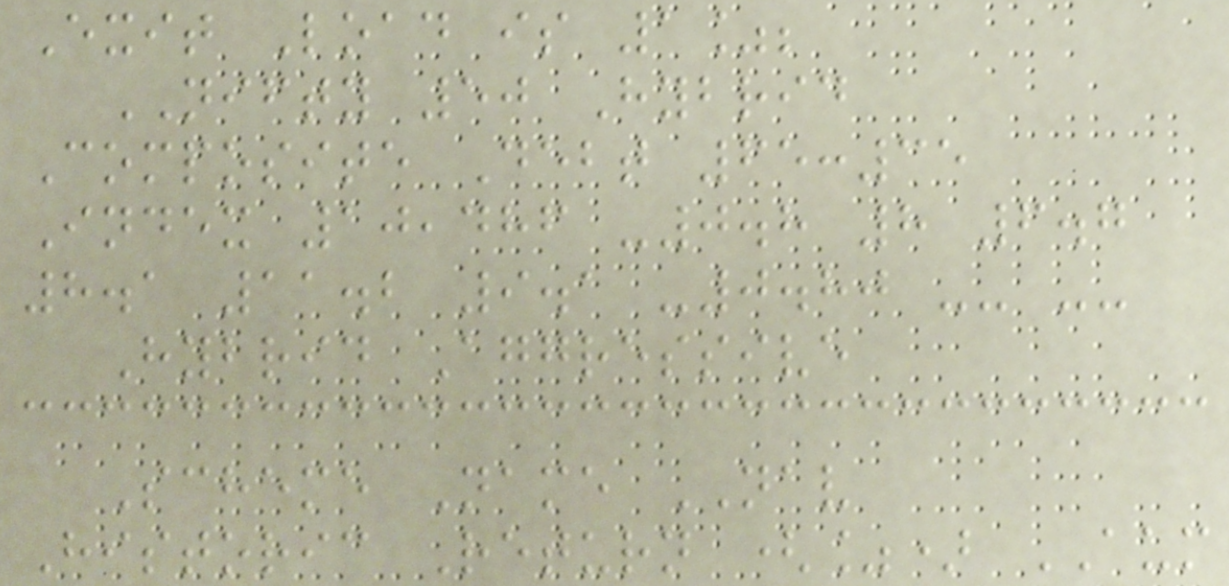Exit Load is 1%;
NIFTY 50 Hybrid
Composite Debt 65:35
Index 10,486 -0.8 8 6.7
8.1 11.2 9.1 -0.80 -- --
Hybrid Aggressive
Scheme Name NAV
Historic Return (%) AUM
